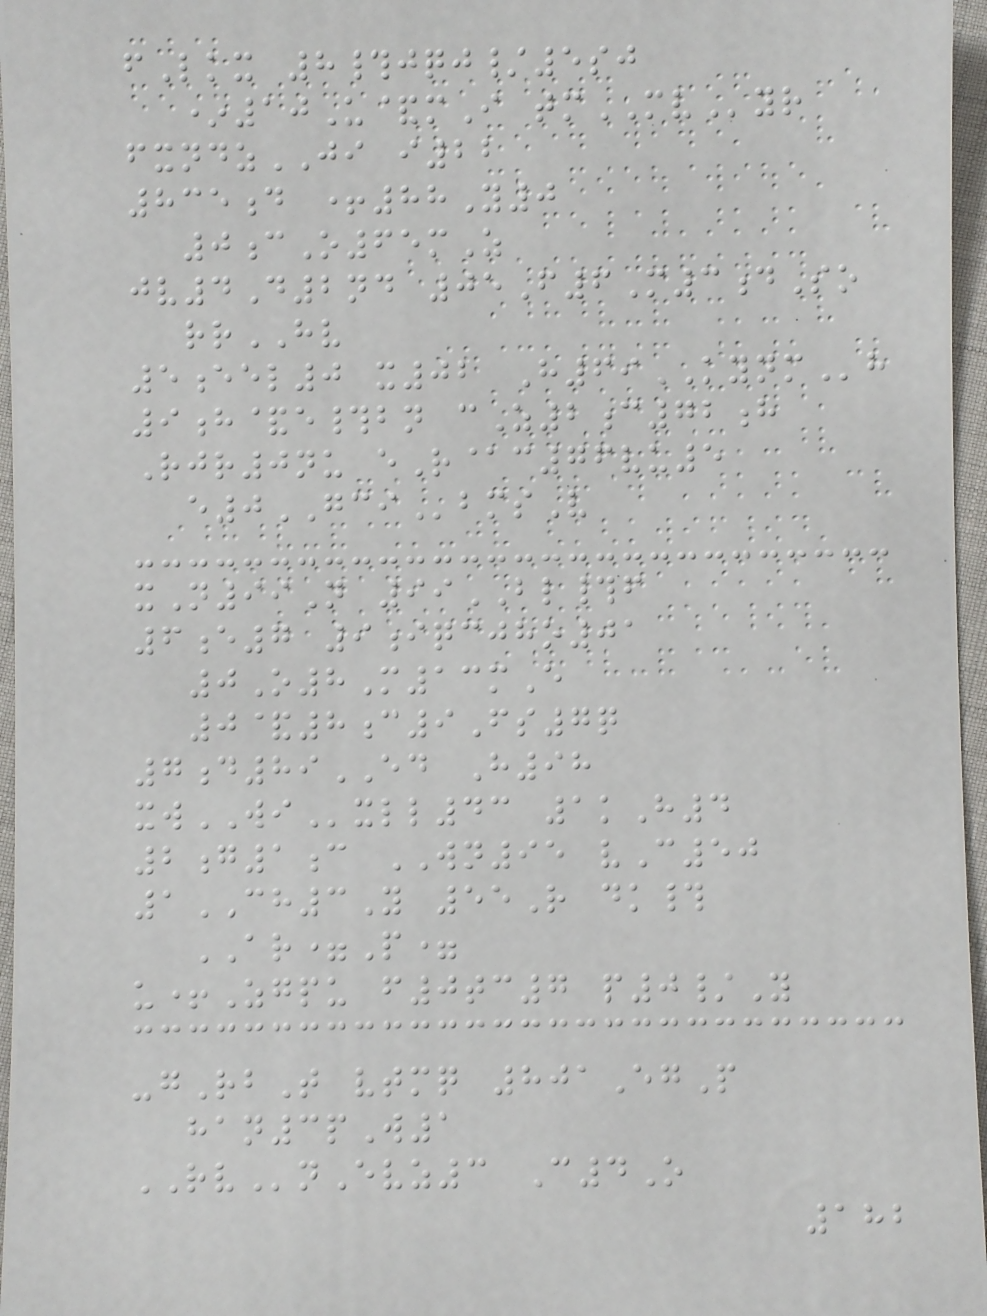fLkx 8#jqj/5sj
*10U&mI tmMVyr
fxndzJI i22
835d +88Y0
0cO65mZ
jv4D2nd 05F6M3dSo
rrHV
5eel0 x02 H69KYNMh
9h&e#bn cZ2c72h
Rjr0nu eR@c76vu5
e0GCIbmsV
xN99N 99BL#f
6e7 9iqcjho01
0O8M13mE
0&8c9Fs7q
7d89ED H98
xwWIxll43 1kH4
2g1c WN95 vC50
1CH3Y 55R dk#
AR=P=
u+Zgpu f0tc7 p0/Y
-gRbT vtmq 801EgP
han3pW1
RVnEvz3 C4O
182
